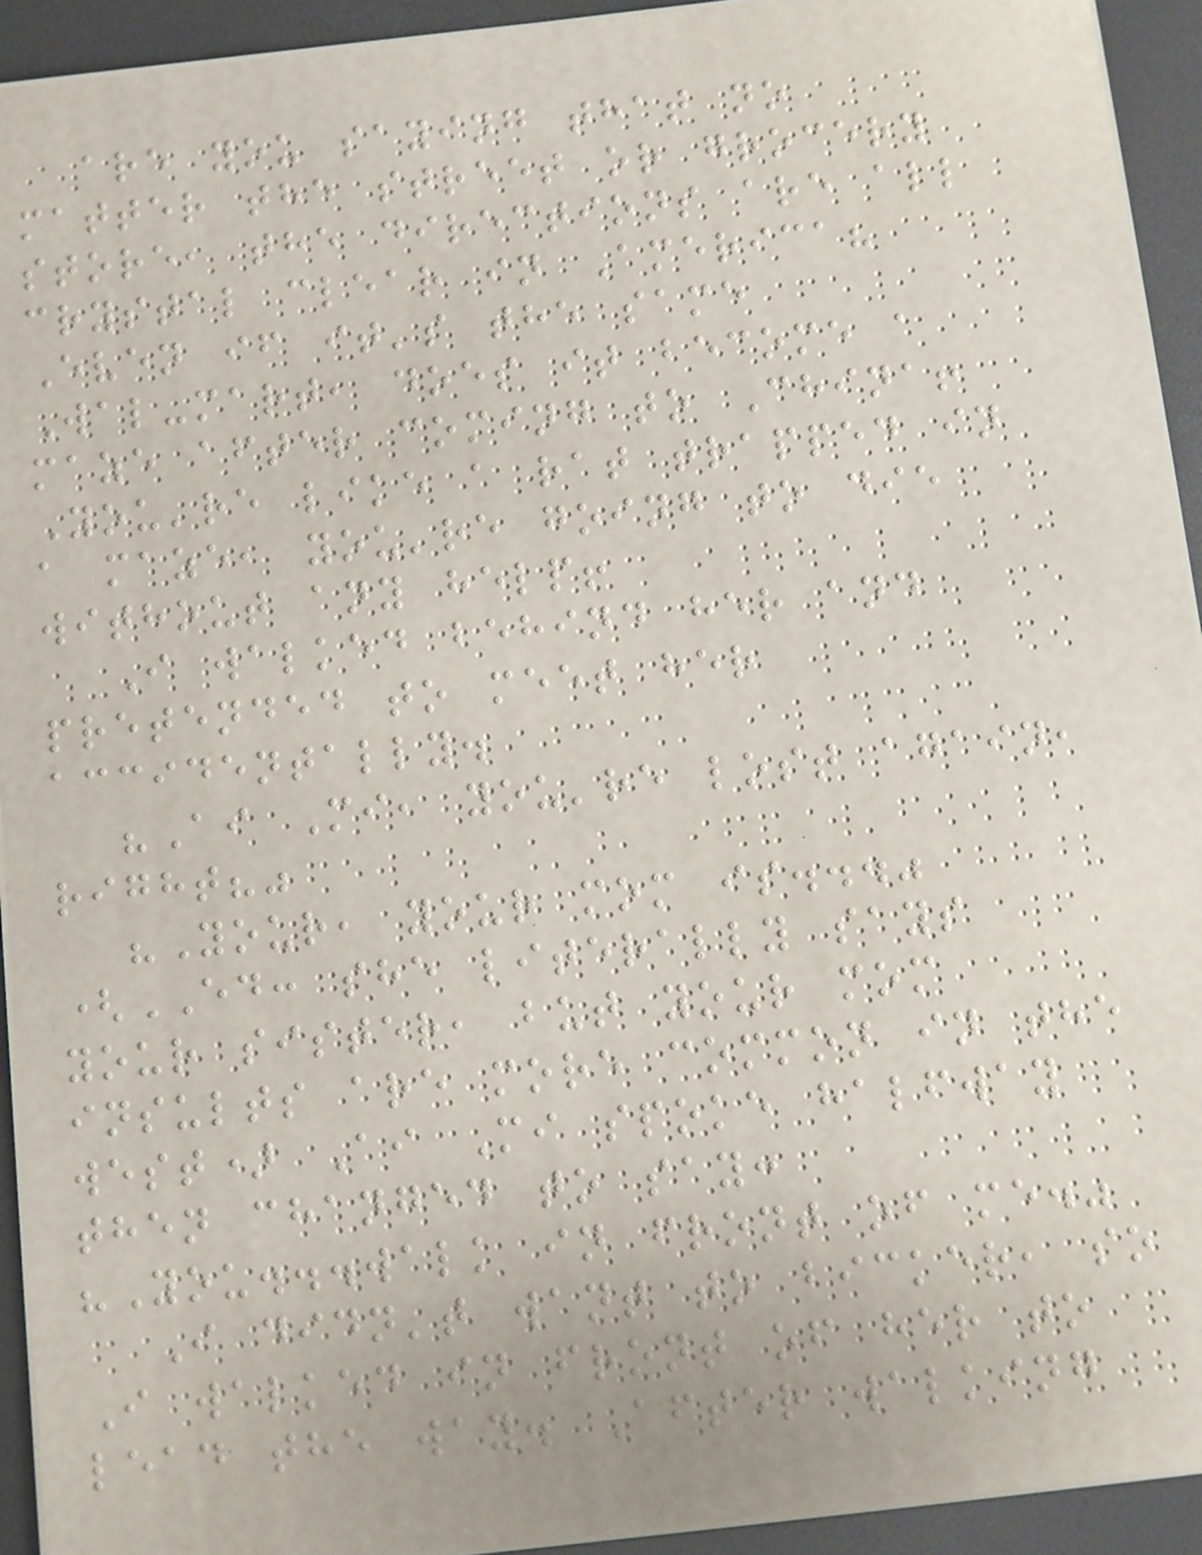are you saying that no
matter the street or grocery
store, the directions are all
crystal clear in America?
Even if it's the same
Wal-mart, does it become a
maze after coming to China!
You're like a rat trapped in
a maze, you're going to die
without any help!
I walked behind her and
pretended to meet her
accidentally.
"Ai Mi, you're lost again,
right?"
"Your, your mom is..."
(ED: she literally says
your sister, but your mom
insults are more common in the
west) Ai Mi spoke halfway
then changed to say:
"You...walk in front of me."
I didn't want to bicker, so
I walked in front of her to
lead the way. After walking
